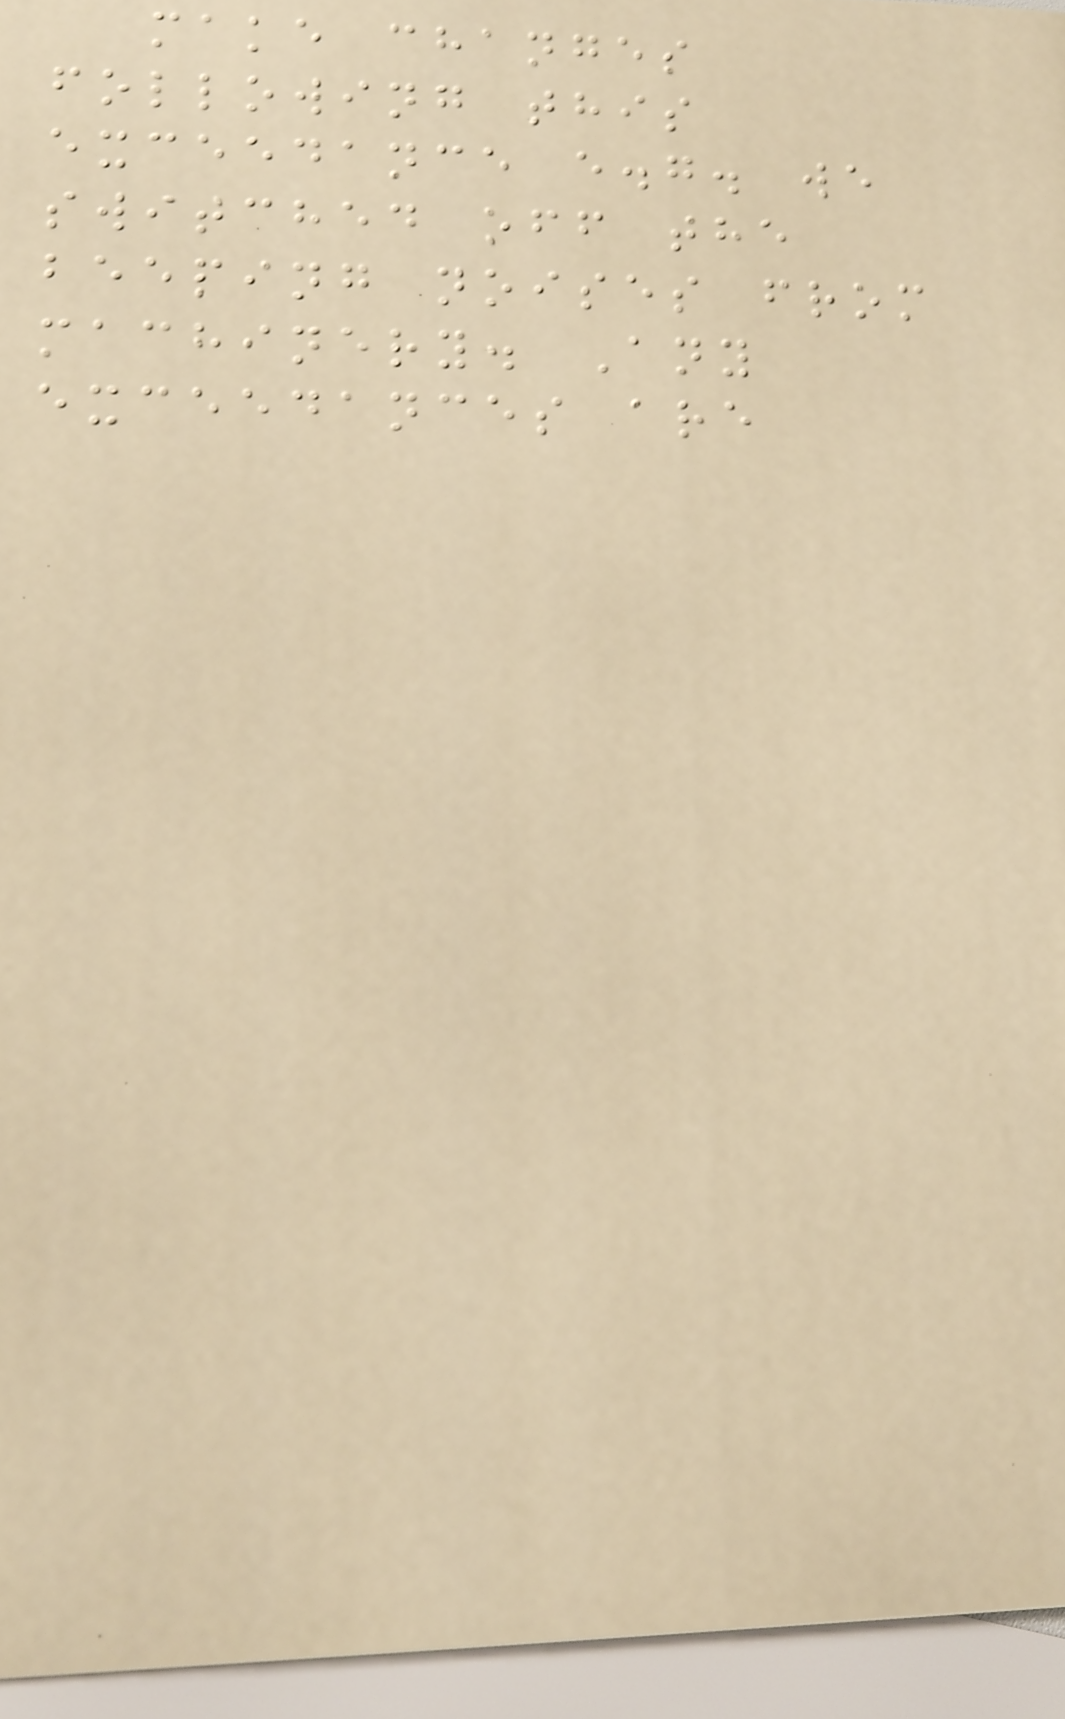make changes
following this
exceedance e.g. we
switched off the
beeping noises from
machinery. Any
exceedances are
